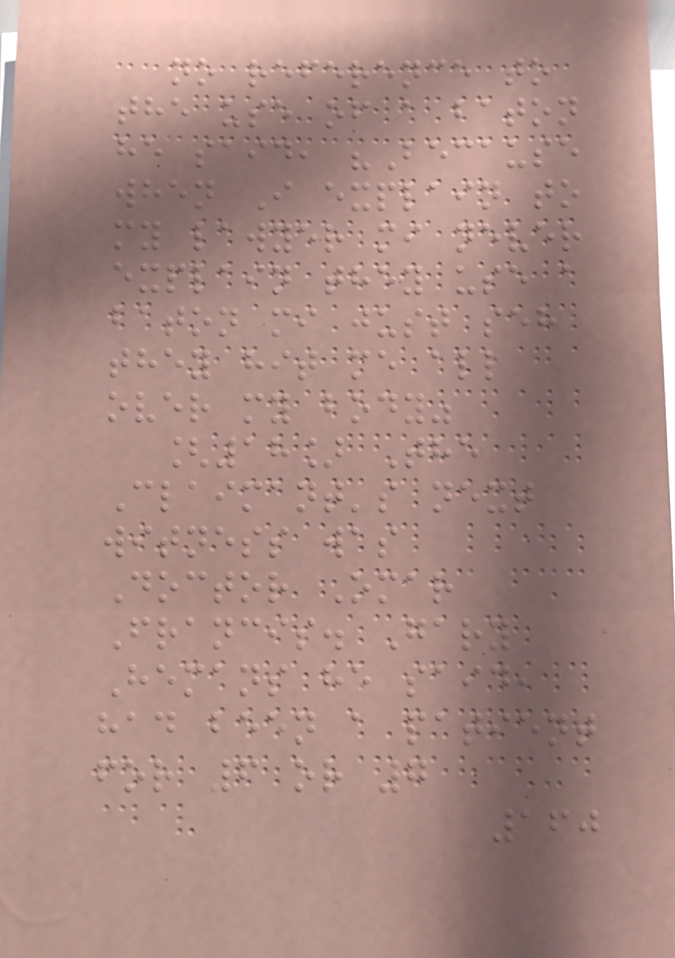no reference to
the use of a baton
he said, "Because
when I explain to
my lawyer mi never
explain they use a
baton mi just seh
they hit me all
over my body"
[18] The
Claimant's next
witness was
Doctor Omar
Francis. Gary
Hemans he said,
had been a patient
for 6 or 7
160
